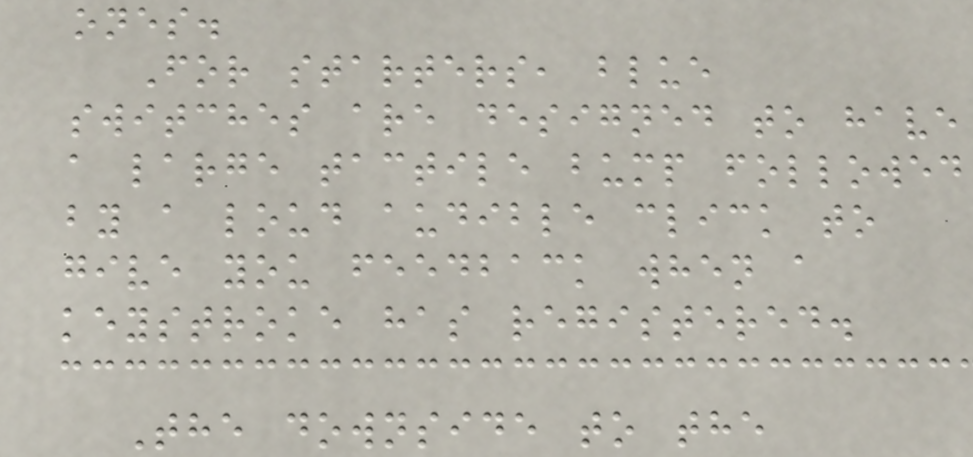ones.
For starters, blue
switches are designed to have
a large tactile bump followed
by a loud audible click to
give you feedback when a
keystroke has registered.
The downside to the
